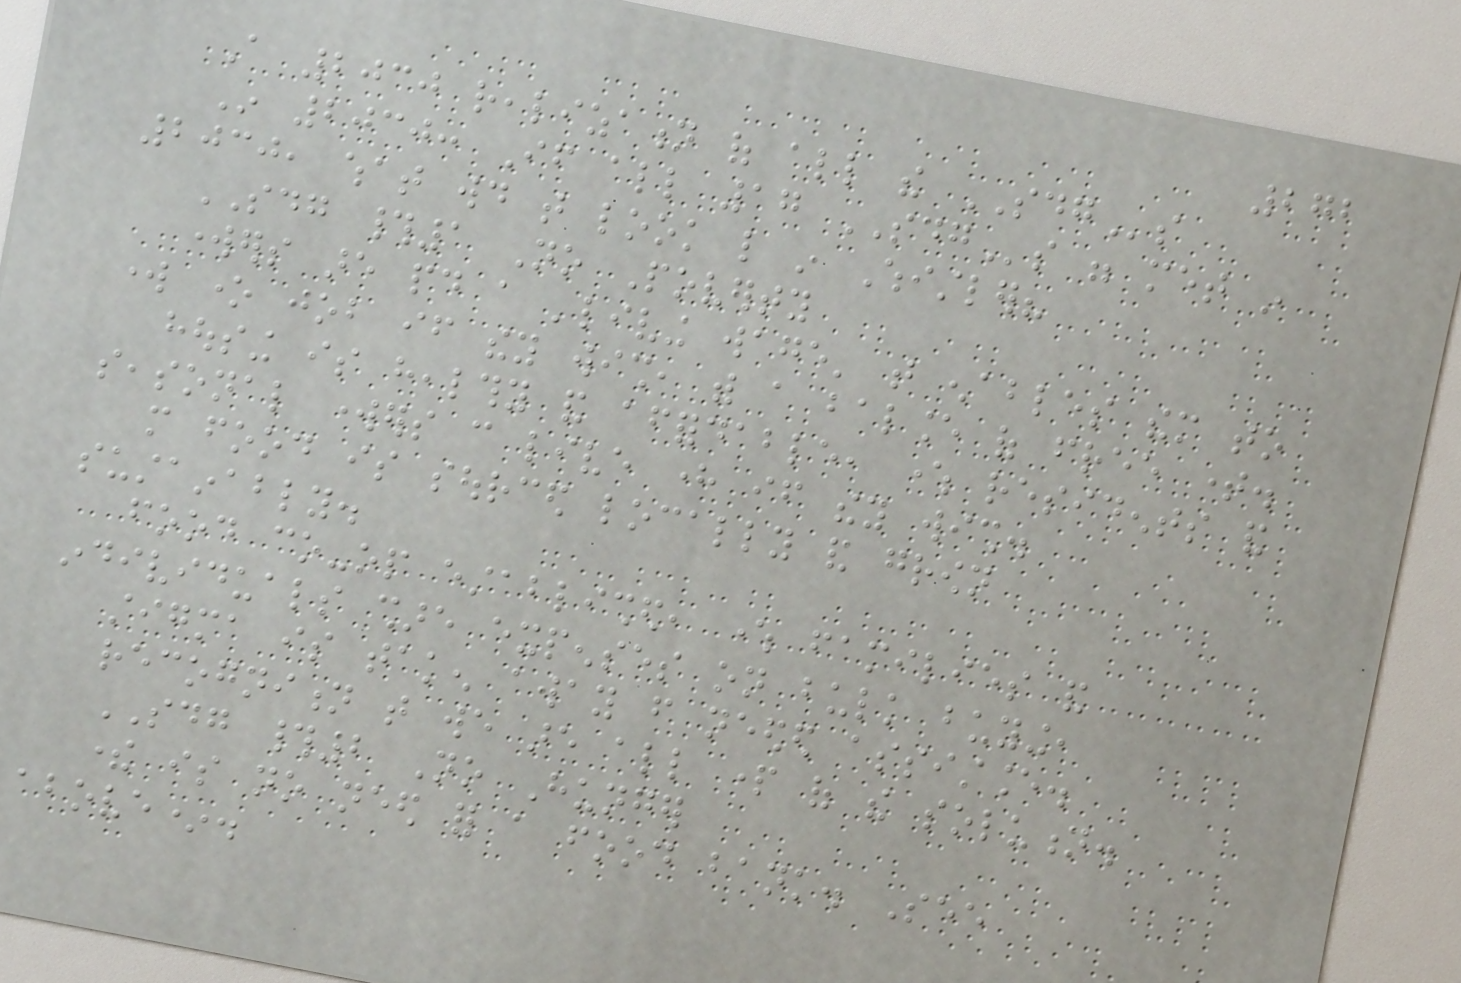272
A 2030 realization of all the SDGs
In 2030: If all 17 SDGs were met in
2030, what would that look like in Whistler?
SDG #1 No Poverty
workers are paid a 'living wage' that enables them to
work one job if they wish, with a balance of free time.
housing is healthy and affordable, where residents and
seasonal workers can live here if they wish.
more food is sourced locally and grown
sustainably.
food co-op established, where families and
individuals share expenses on bulk buying,
stigma is taken away from needed assistance.
recognition that we are all part of the solution.
SDG #2 No Hunger
there is no need for a food bank. See
above*.
